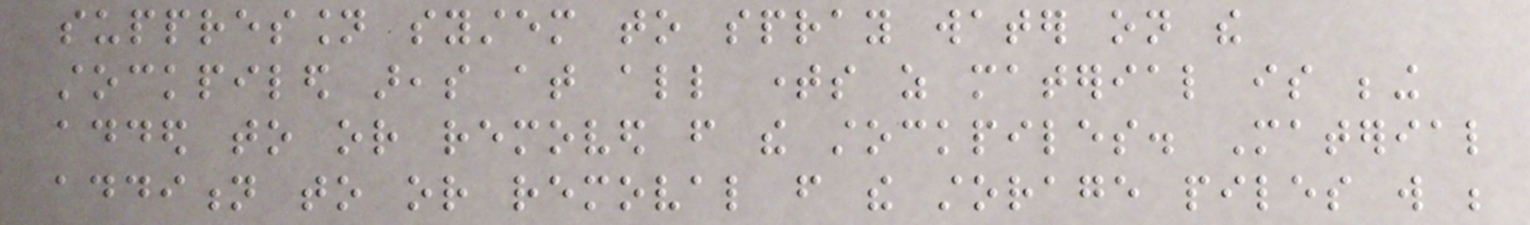suppression system to spray water on the
stockpiled areas at all times as material is being
added to or removed from the stockpiles. Material
addition to or removal from the storage piles will be
